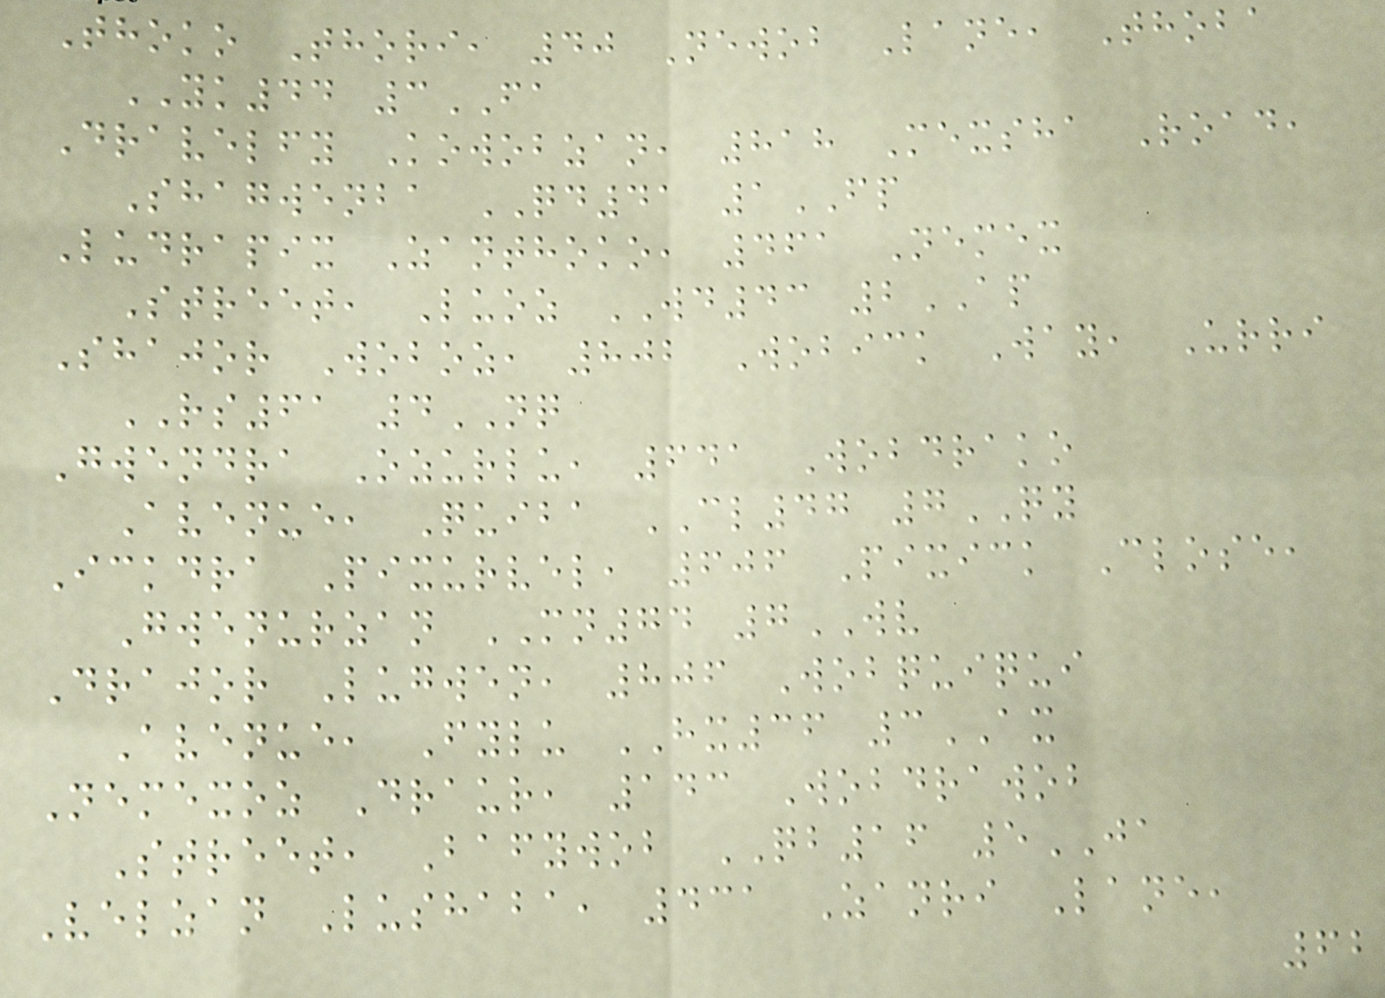Thoko Thori, 40 Newob Lane, Thoba
YK44 3FA
Dravelfy Kowobzan, 818 Mexsha Road,
Shagwenba QD41 1FP
Ludrapix Zanthoko, 461 Nemex
Street, Luoz WD43 2AP
Shajor Woboz, 802 Wobick Way, Urri
RS61 4NQ
Gwendra Ozurlu, 641 Wobdrako
Avenue, Quiba CL47 7QY
Ickdra Pixurvel, 606 Pixick Close,
Gwenurzan MN74 7WV
Drajor Lugwen, 806 Wobquiqui
Avenue, Fylu HX36 3AX
Nemexoz Draur, 143 Wobdrawob
Street, Bafywob QB16 5JA
Velzan Lushaba, 431 Zanri Lane,
62
